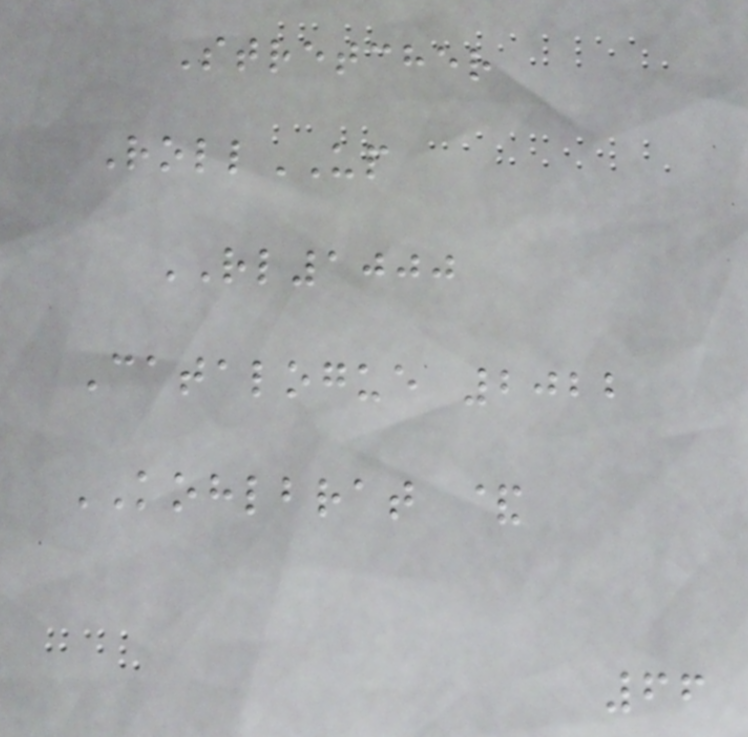Stretcher
RollUP
RL1000
Catalogue 2022
KOHLBRAT &
66
